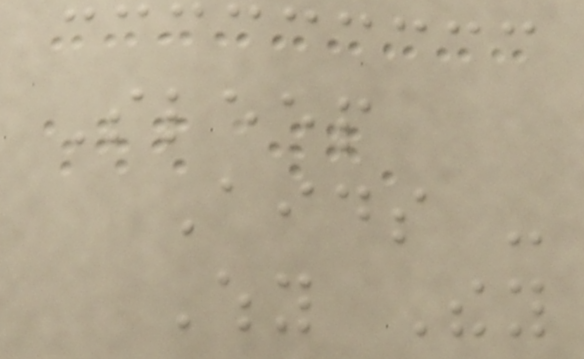Sleep
Aids -
Why They
